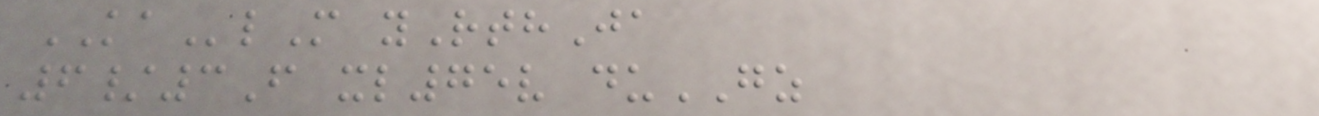KAlM yRthJa
6/3F xl75v duGZ
